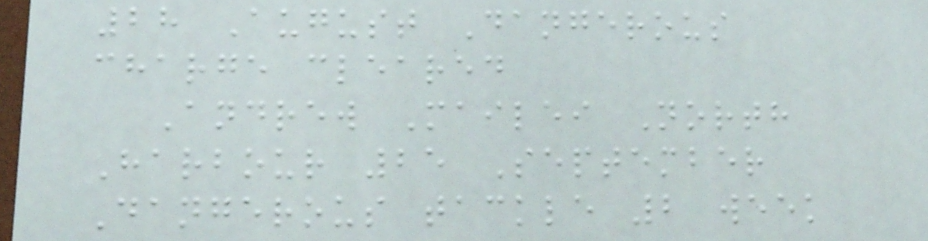28 August Dangerous
charge cleared
Andrew Mailei North
Harbour 25 September
Dangerous tackle 2 week
